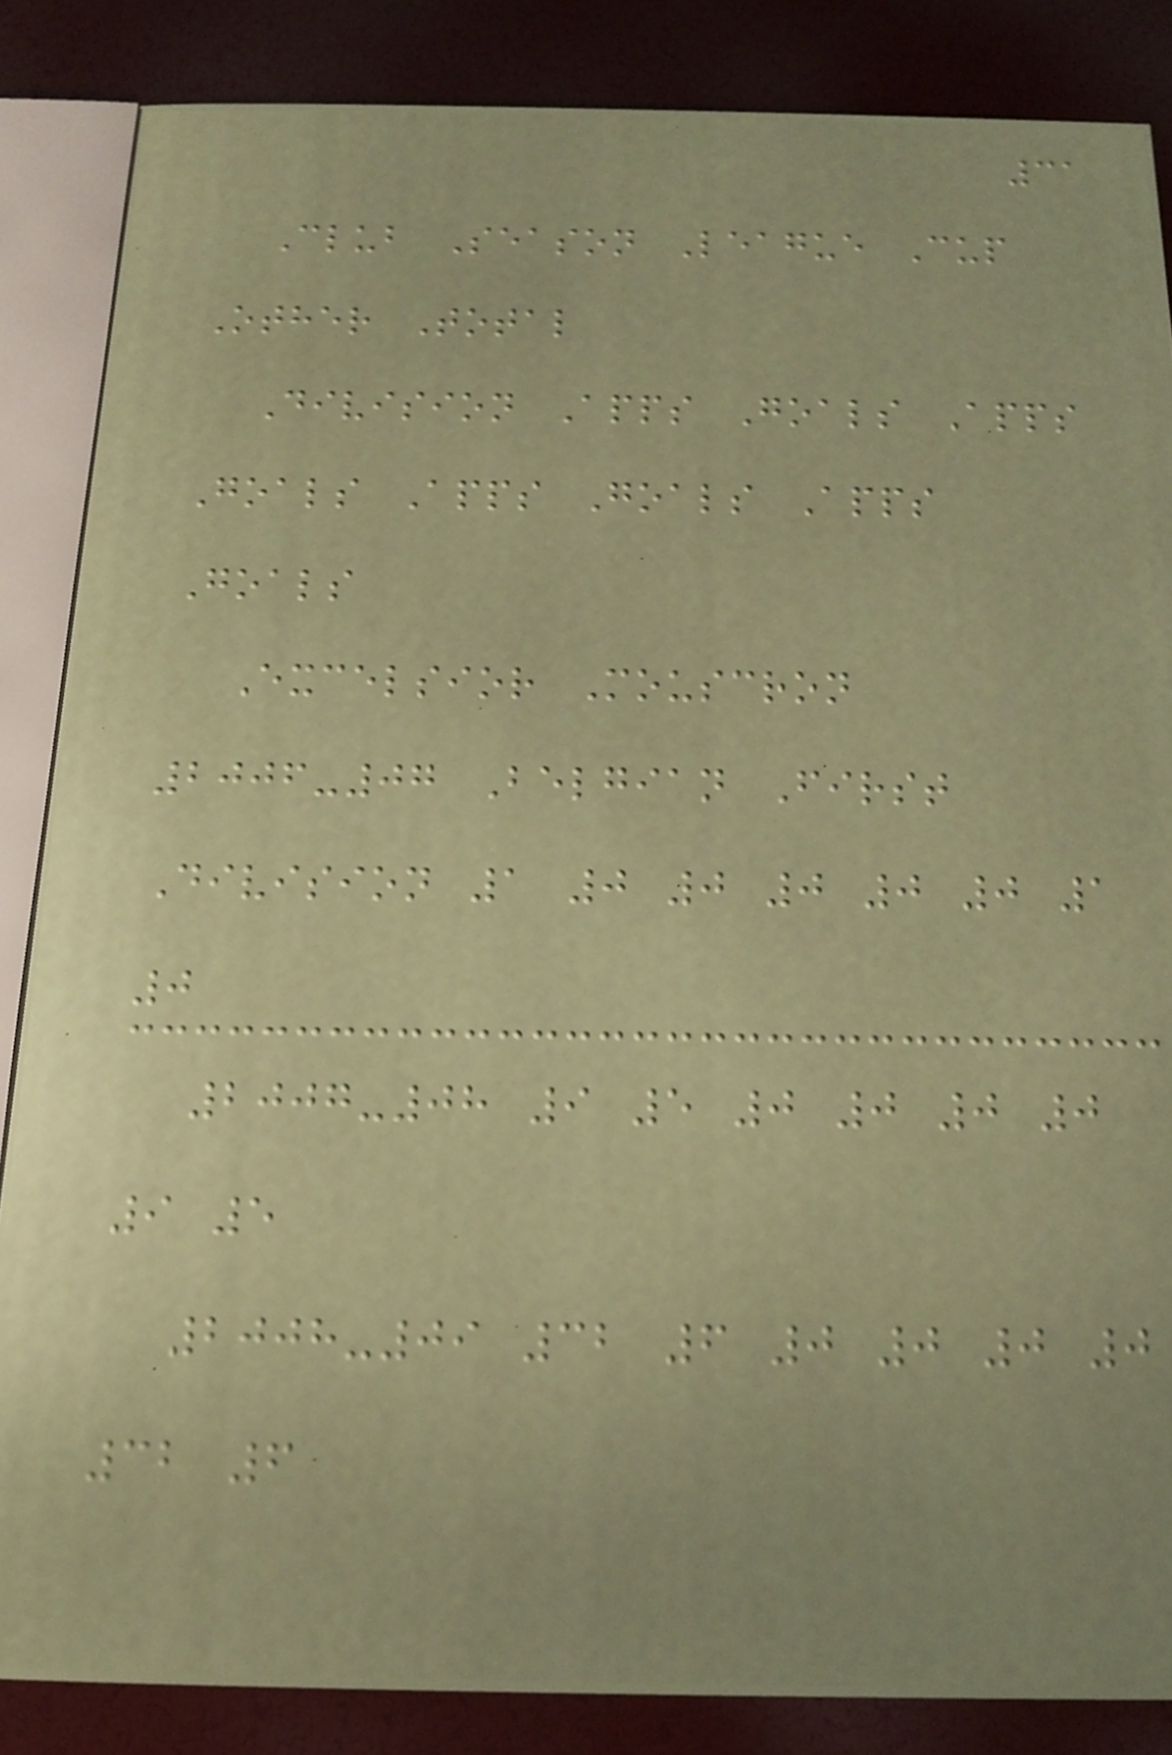31
Club Season League Cup
Other Total
Division Apps Goals Apps
Goals Apps Goals Apps
Goals
Excelsior Mouscron
2006-07 Belgian First
Division 1 0 0 0 0 0 1
0
2007-08 9 5 0 0 0 0
9 5
2008-09 32 6 0 0 0 0
32 6
